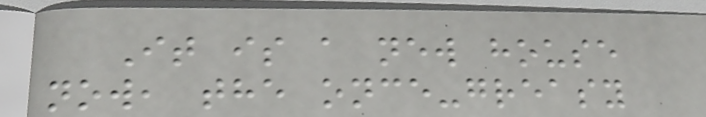It is a new house
now, the once-greasy
